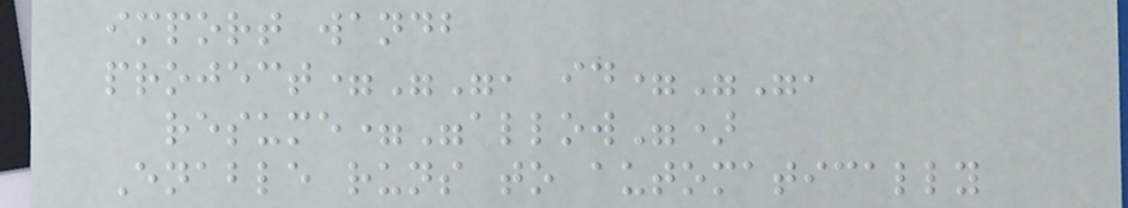import wandb
project="", id="",
resume="allow")
Enable runs to automatically
